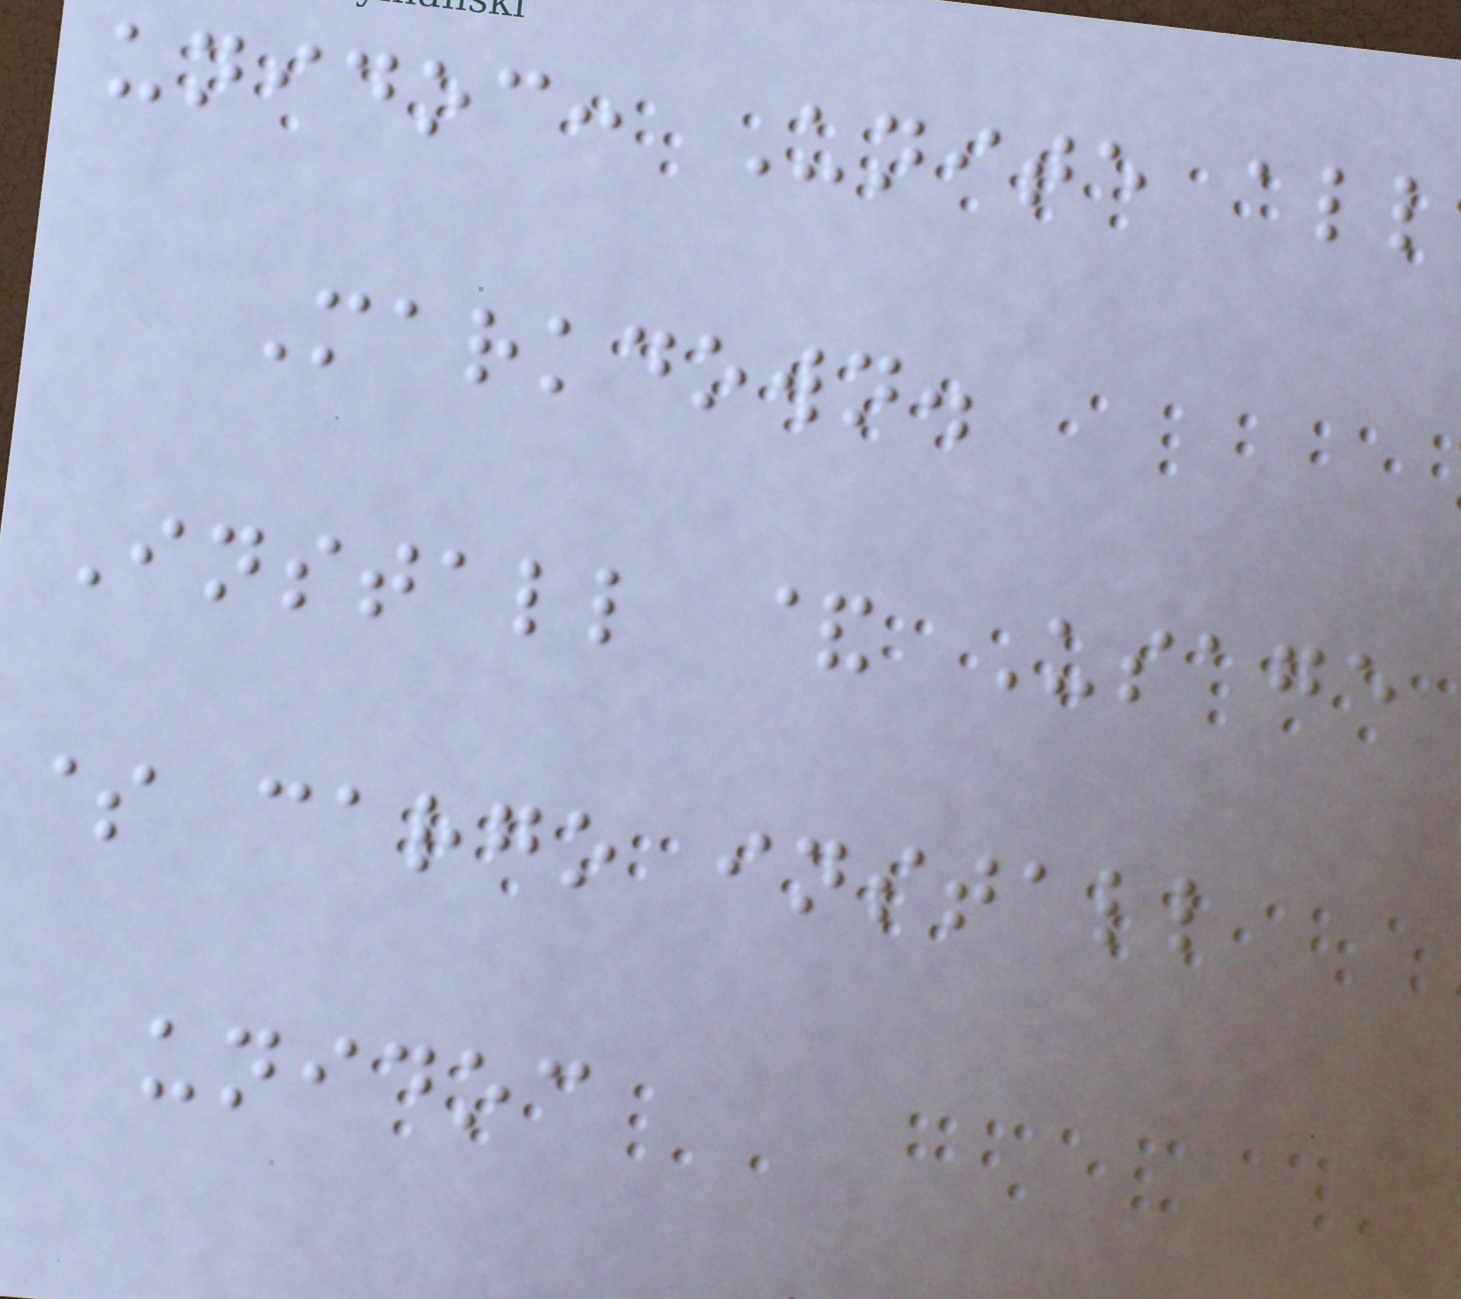unidoc: Unite all
Markdown.
Install & Usage
$ cargo install
unidoc
